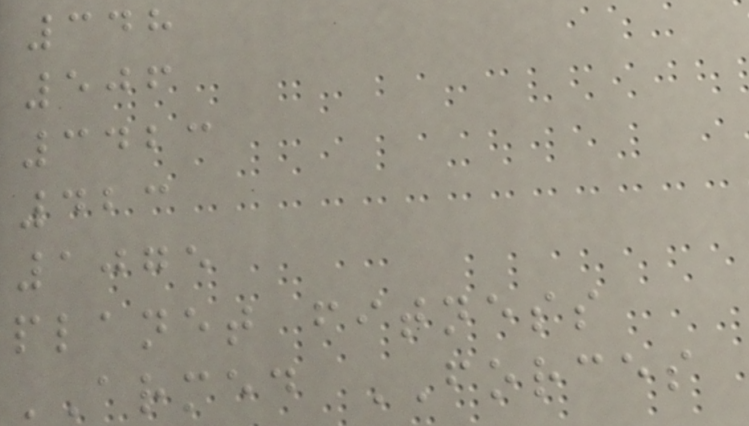348
506
3423
423
1075
planet fitness
ARMED FORCES
